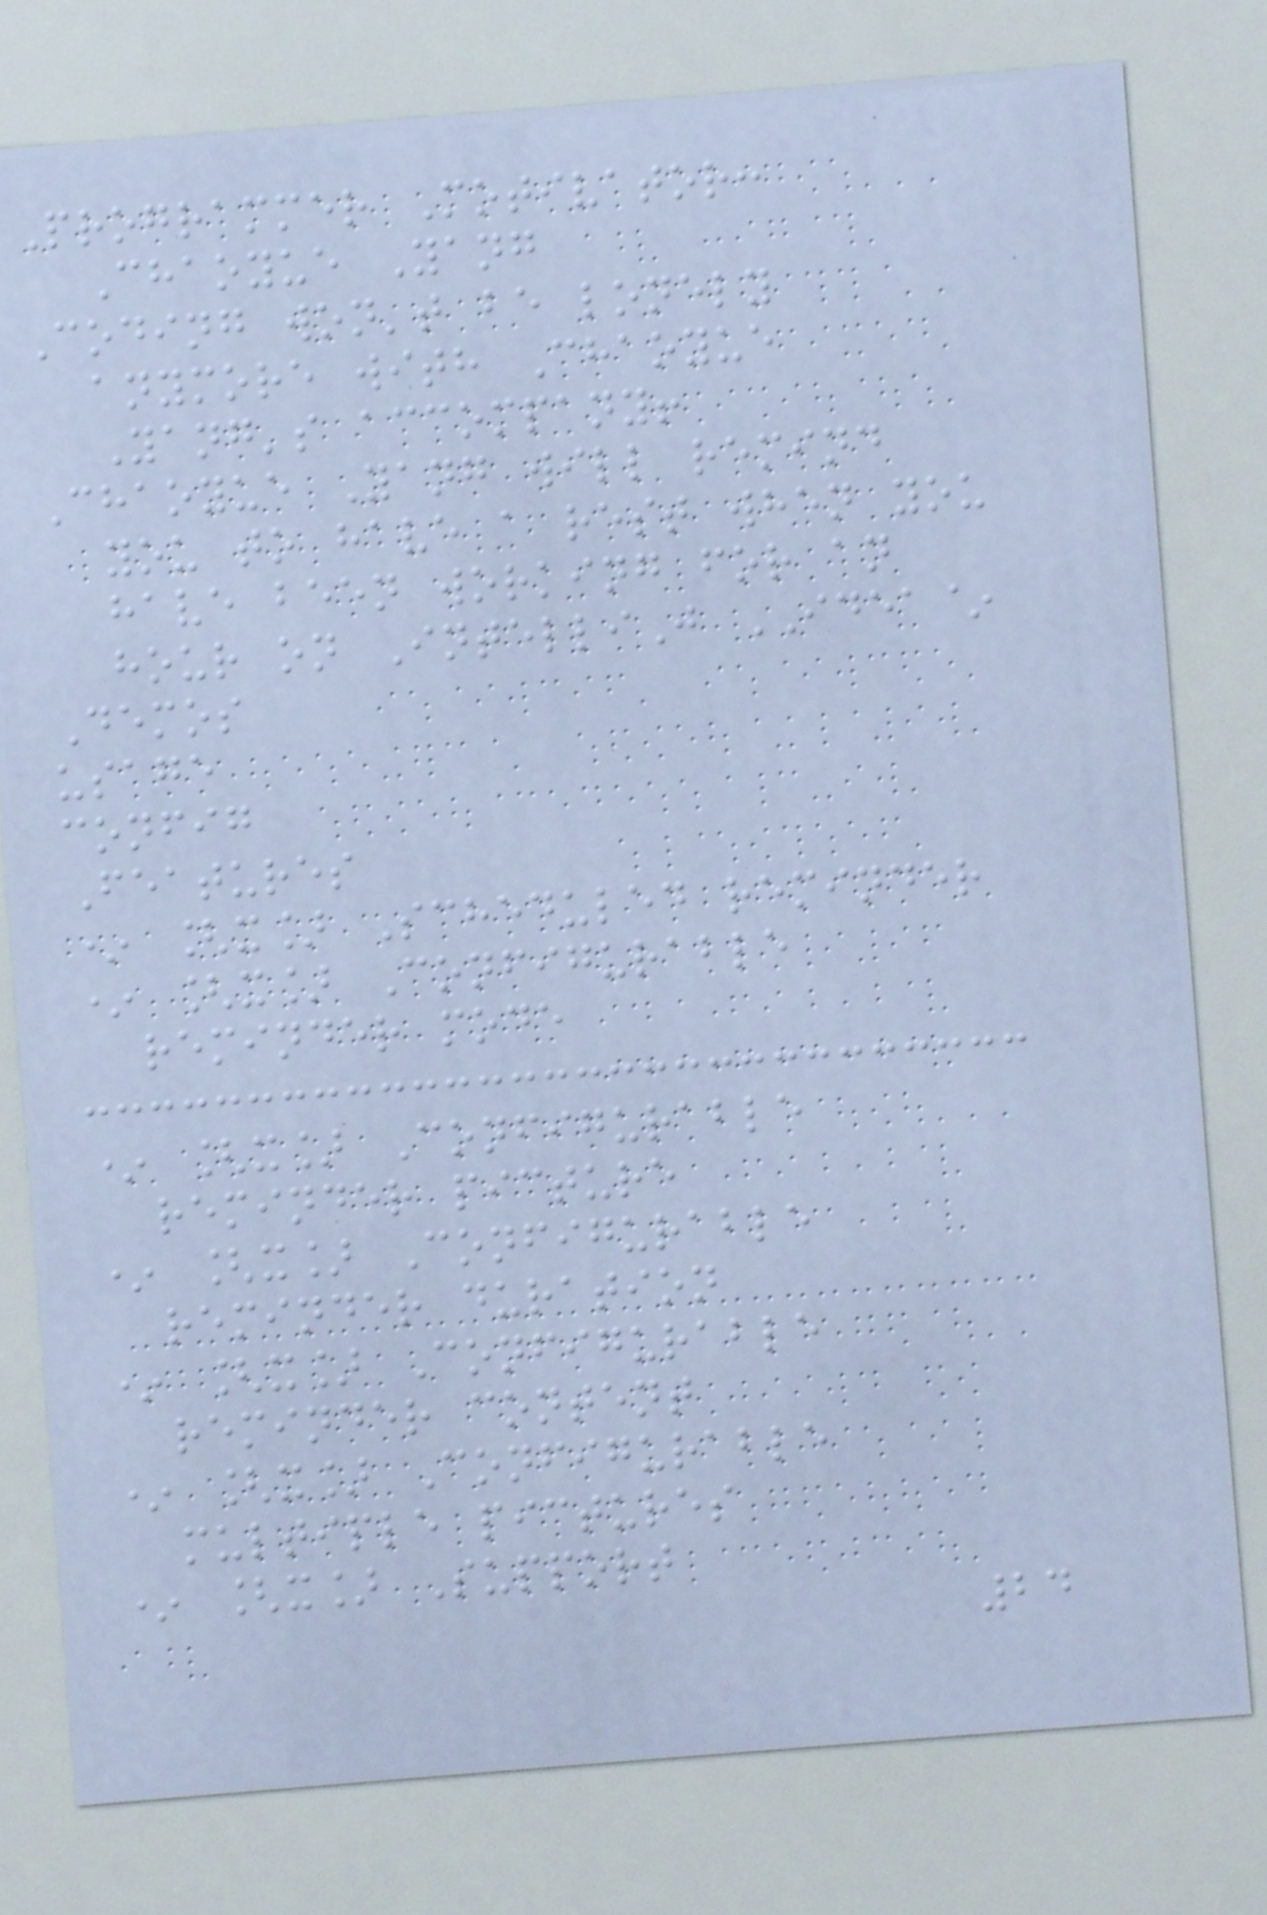Programmer Motivator:
Chaoyue Yang
Coding won't be lonely
anymore with Chaoyue
Yang's accompany!
Chaoyue Yang will remind
you to have a rest when you
have been working for an
hour on IntelliJ IDEA~
Demos
usage
config
Features
* [x] Scheduled reminder
* [x] Configurable
reminder mode
* [x] Configurable
reminder picture
* [x] Configurable
reminder duration
* [x] Configurable
reminder content
* [x] Configurable
multiple pictures
* [x] Support
24
